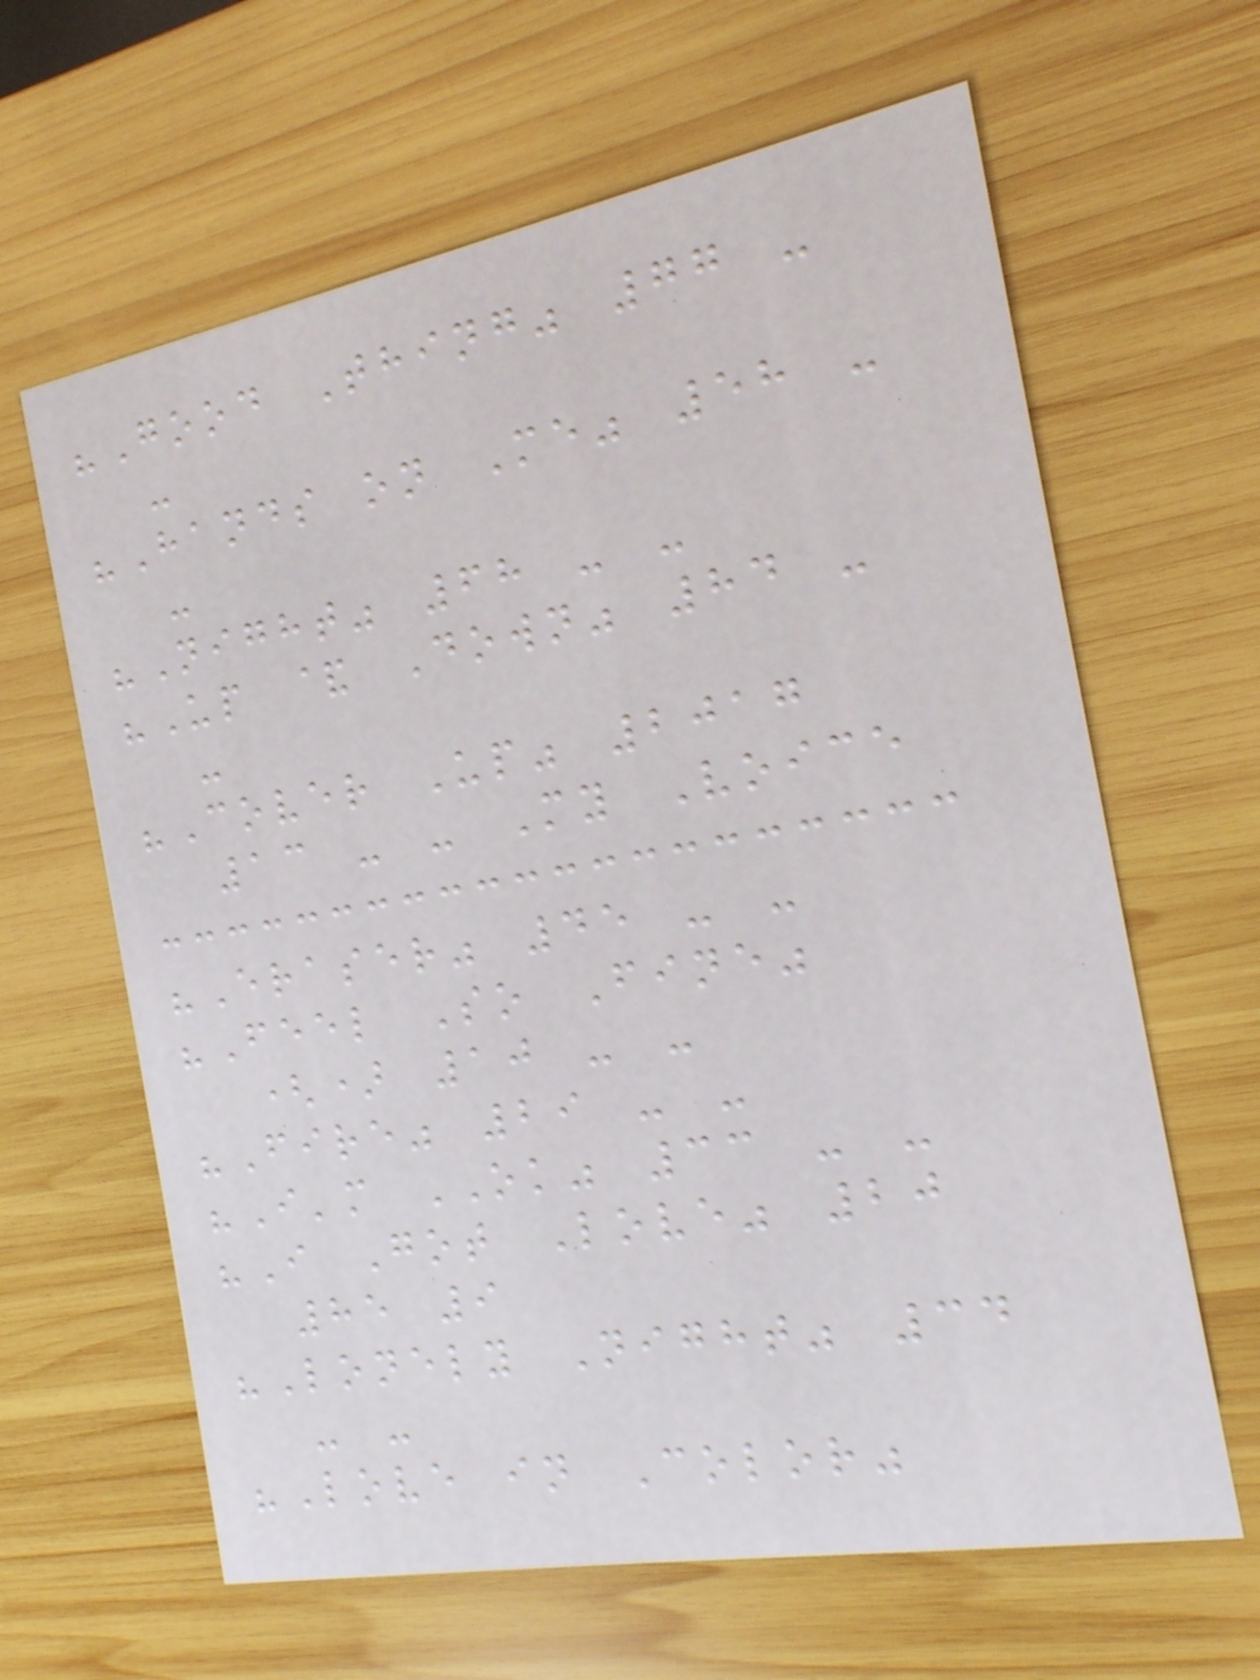"Good Thing" 77 -
-
"Hands on Me" 58 -
-
"Night" 68 - -
"Up & Down" 84 -
-
"Cover Up" 2017
13 - - My Voice
"Eraser" 45 - -
"Feel So Fine"
() 10 - -
"Fire" 29 - -
"I'm OK" 33 - -
"I Got Love" 20
85 9
"Lonely Night" 34
- -
"Love in Color"
